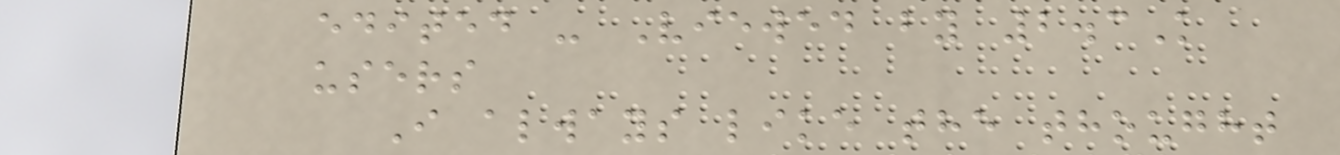edited - Viewed by 2.3K
users
I always like the thought
